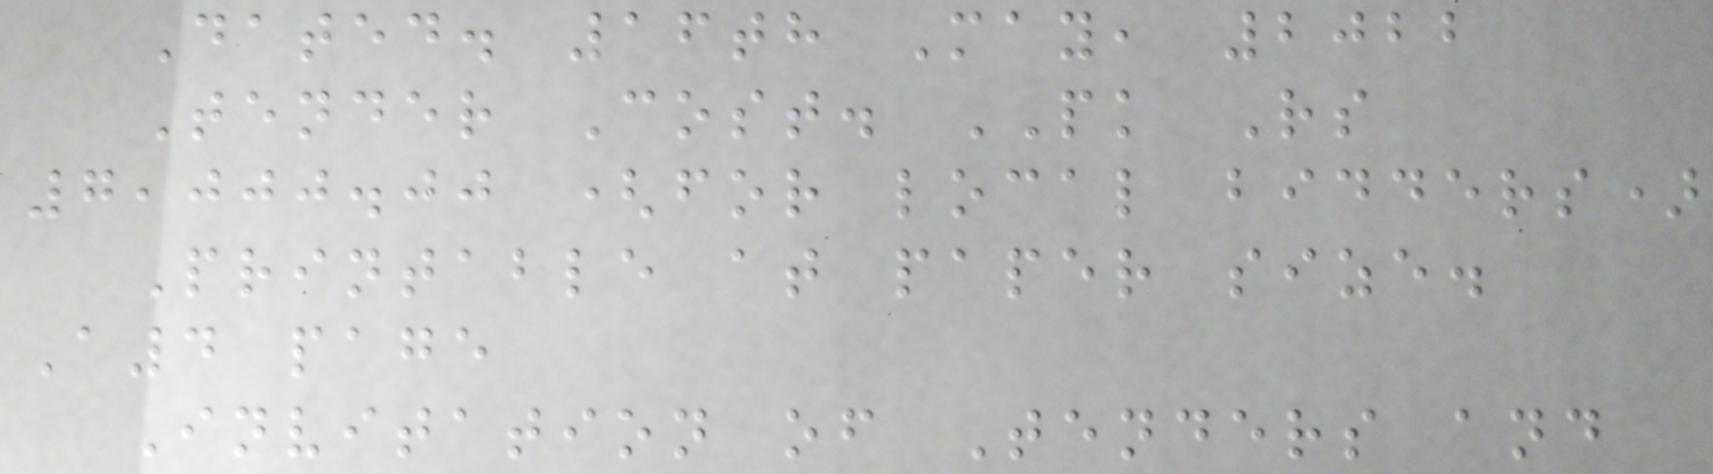Dated. 16th May, 2022
Tender Cost. PK Rs
7,000.00 (for local bidders)
Printable at paper size.
A4 page
Invitation of Tenders and
